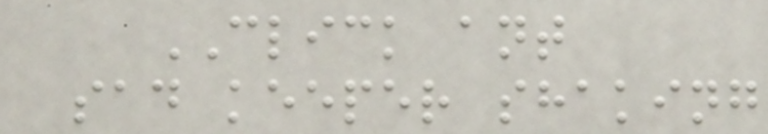CLICK ant
sad keeper shaking
